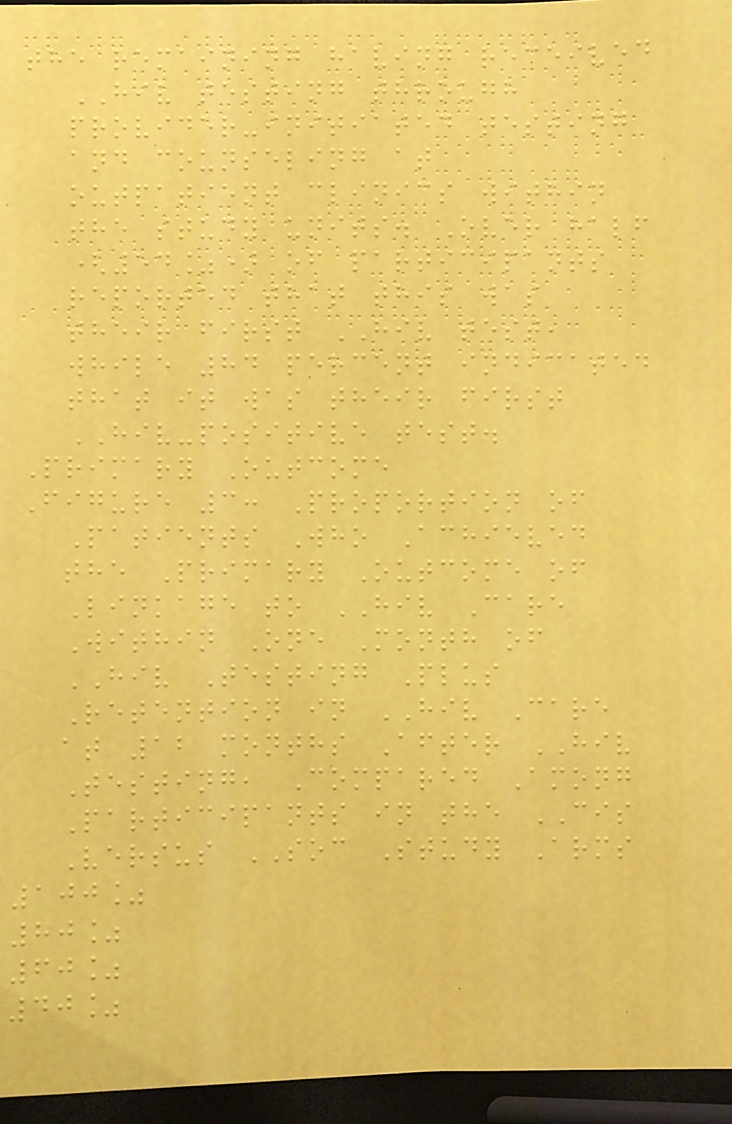the remaining having received
HIV testing through
provider-initiated testing
and counseling at
outpatient clinics within
the study units. Over half
(54%) of participants
reported that this was
their first HIV test,
while 84 percent indicated
that it was their first
HIV-positive test.
Primary Outcome
Figure 3: Proportion of
Patients Who Achieved
the Primary Outcome of
Linkage to HIV Care
Within One Month of
HIV Testing Plus
Retention in HIV Care
at 12 months After HIV
Testing, Compared Among
Participants in the CIS
Versus SOC Study Arms
100%
80%
60%
40%
